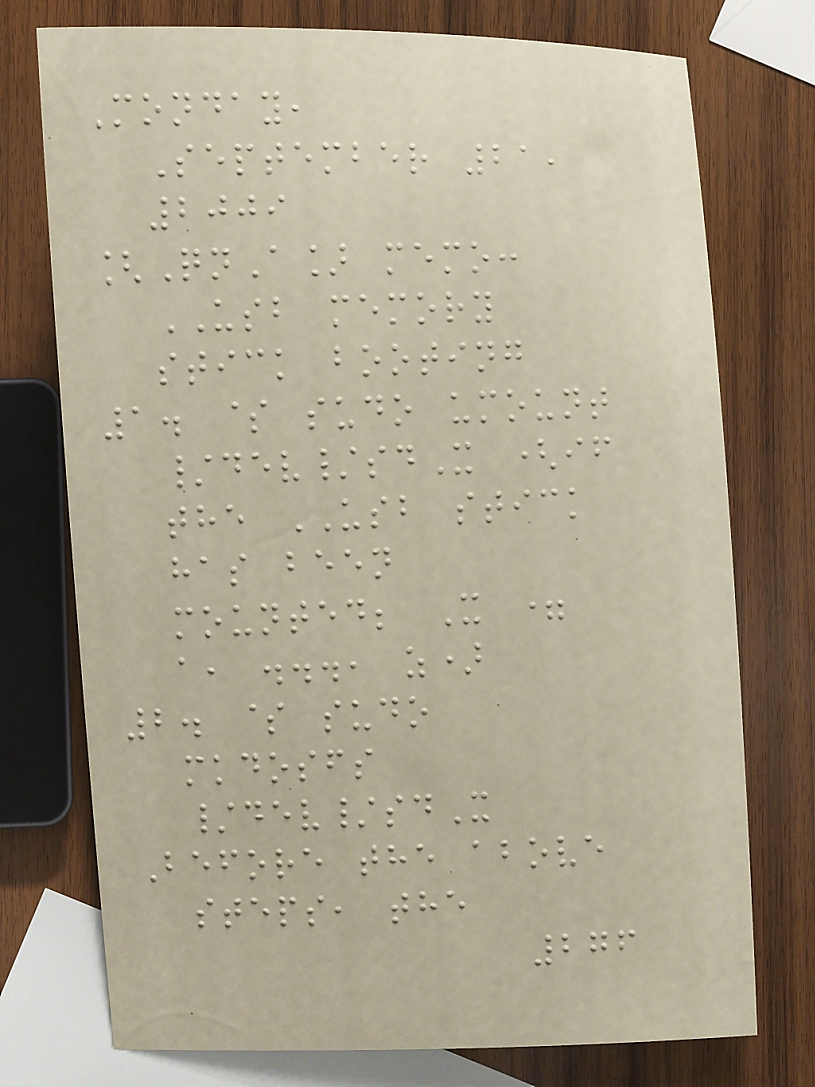Monday,
September 21,
2009
[QnA] memo:
USB memory
stick booting
1. $ sudo umount
/dev/sdX (if
the USB stick
has been
mounted; X =
a, ..., z)
2. $ sudo
mkdosfs
/dev/sdX
Before the above
steps, the
276
